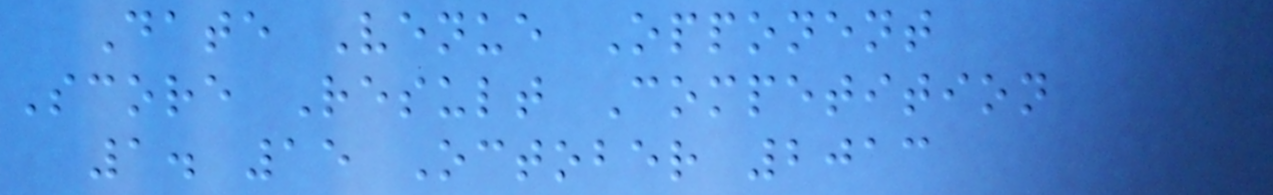Date Venue Opponent
Score Result Competition
1. 15 October 2013
